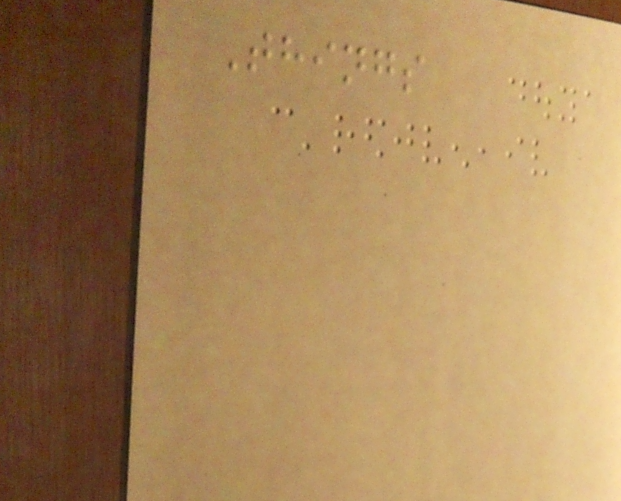Things
